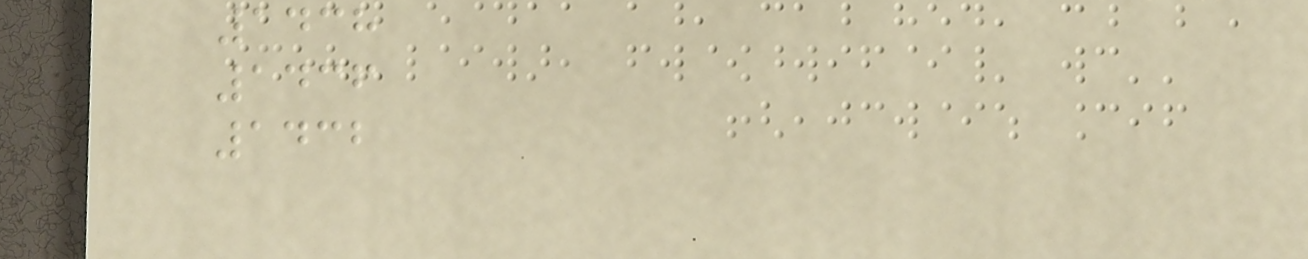1438
1436
1432
